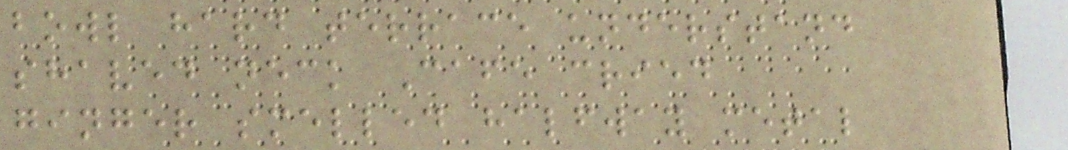bowl hard terrace understand
shaved neck Cafe cried
ginger smelled halfway metal
